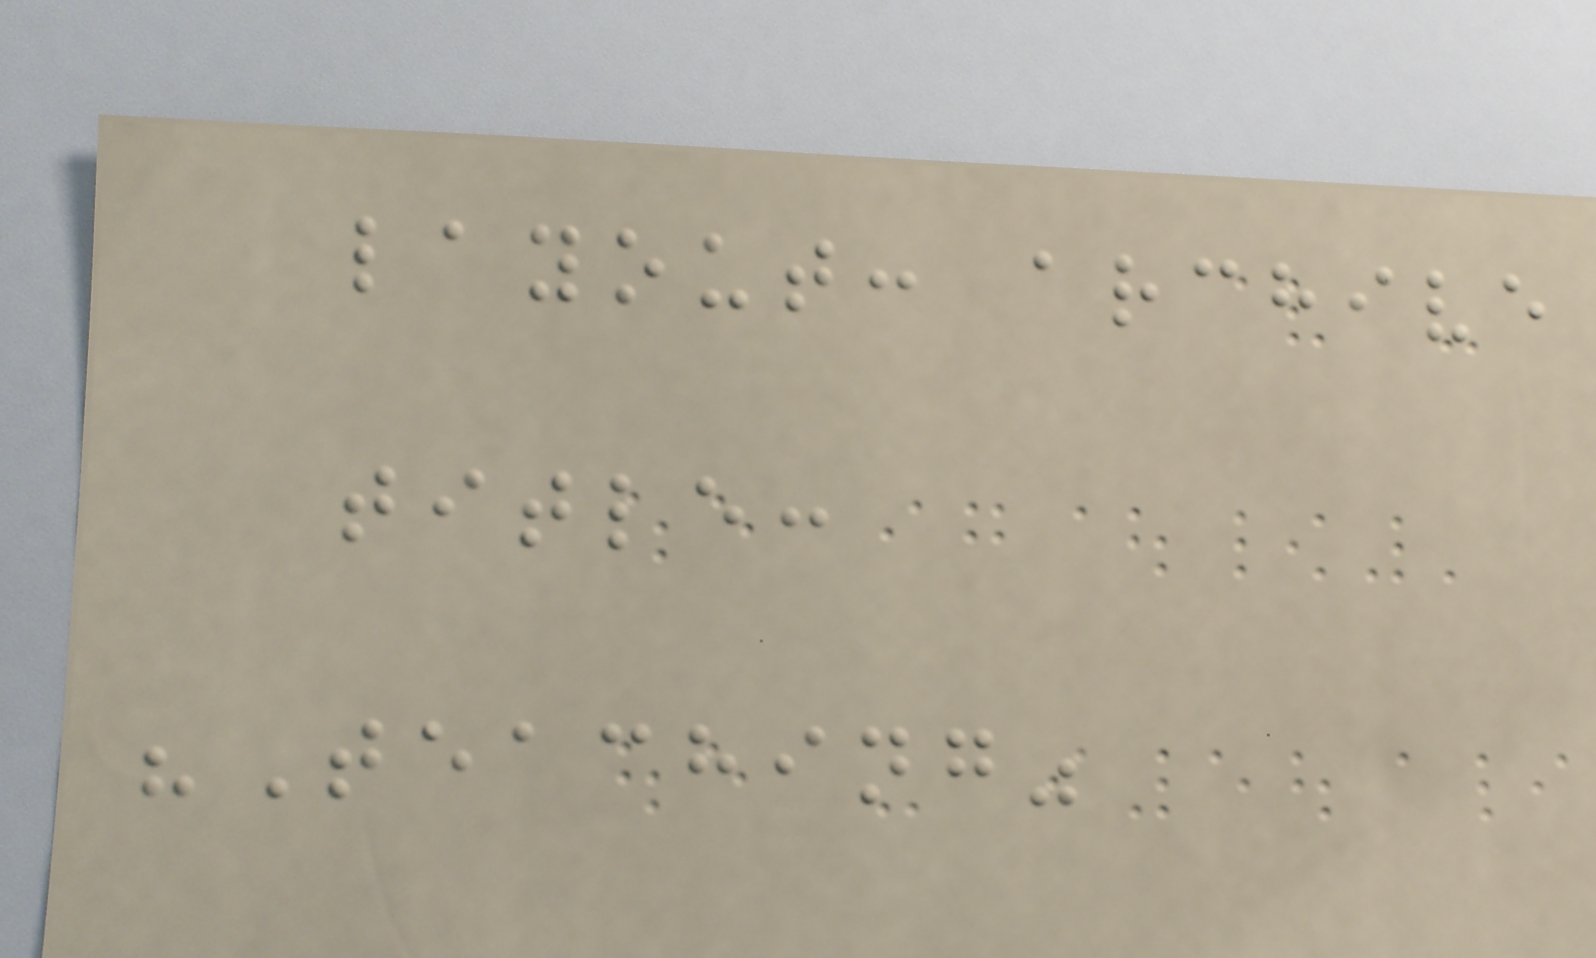layout: archive
title:
"Teaching"
